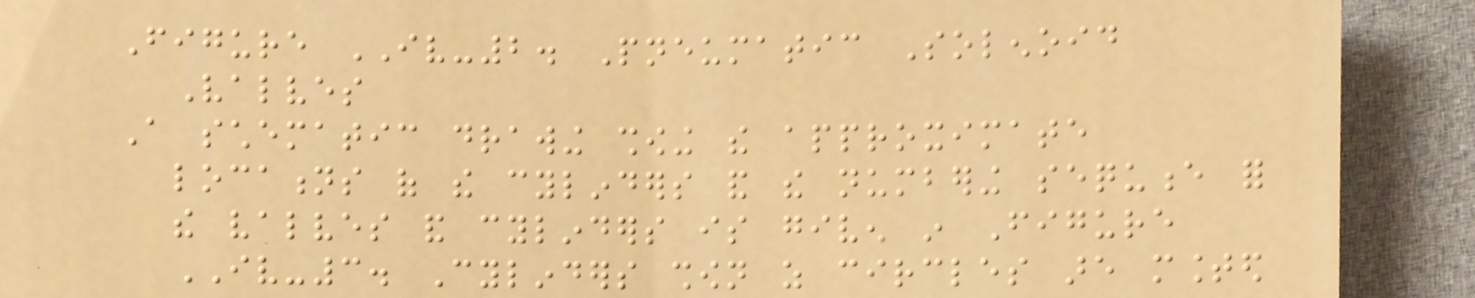Figure IV-2. Pneumatic Solenoid
Valves
A schematic drawing showing the approximate
locations of the cylinders and the numbering sequence for
the valves and cylinders is given in Figure
IV-3. Cylinders shown as circles are mounted
